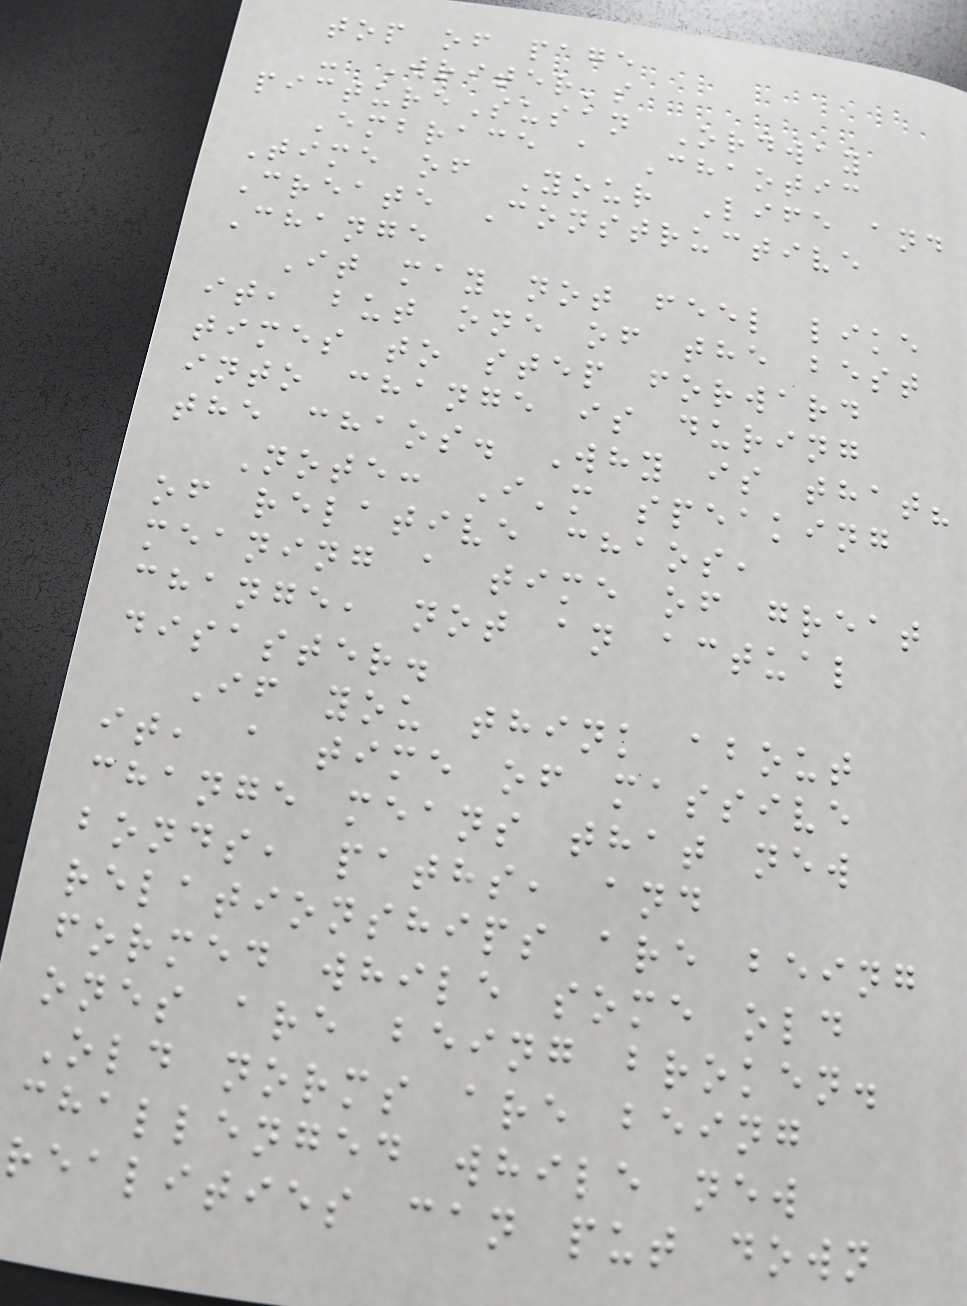top of page
- Writer's
pictureSusan Ordway
Embrace a Chaotic
Time of Your Life and
Create Constructive
Change
It may not feel like
it, but one of the best
times to step forward
into change is during
the chaos. Why is that?
Note: I'm speaking
of relative chaos,
meaning a time of great
change, not an actual
disaster.
If you think about
it, a time of massive
change means that new
bonds, paths, and
relationships are being
formed while some old
ones are being broken.
Old norms are being
challenged while new
realities can put down
